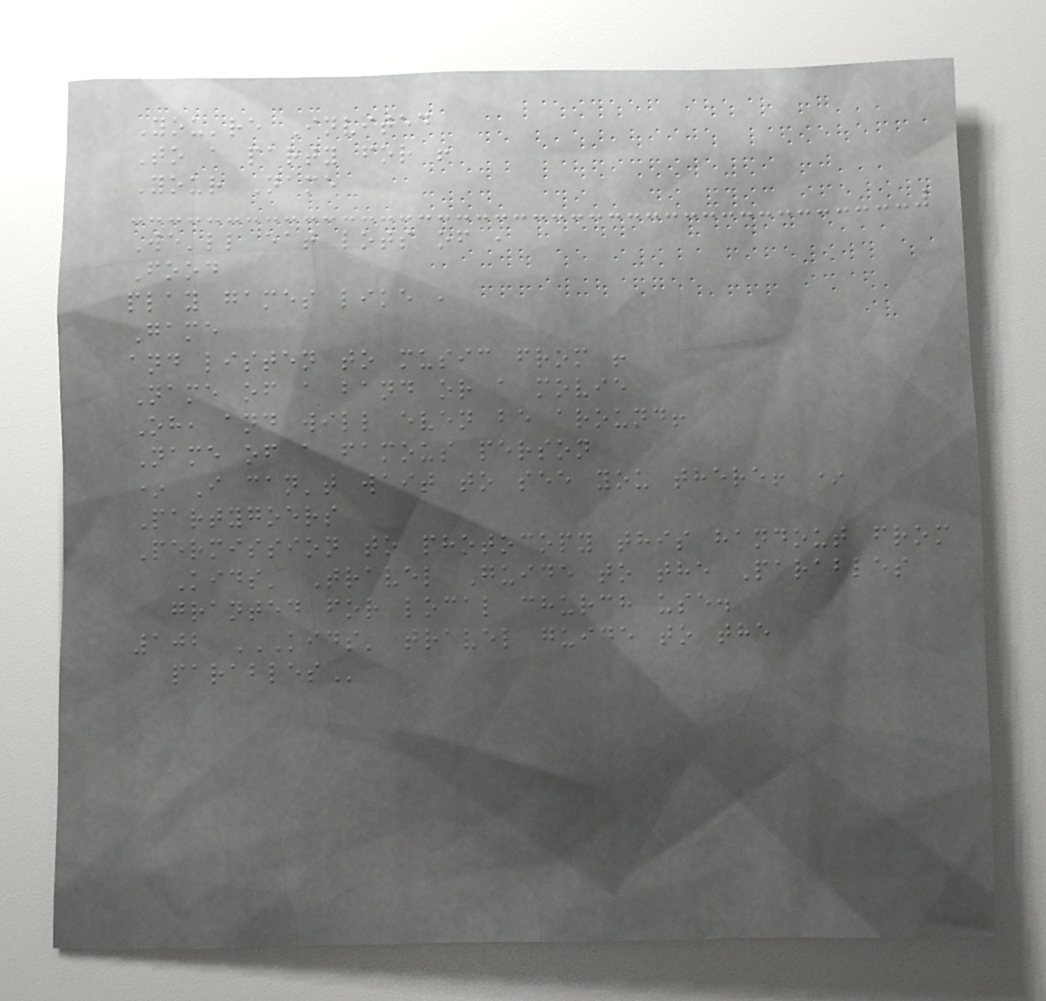You're Invited
To a party for !
Your Name
We'll eat lots of ,
Food
play games like ,
Game
and listen to music from !
Name of a band or a movie
Oh, and will even be around!
Name of a famous person
* I can't wait to see you there! *
Partygoers
Permission to photocopy this handout from
Kids' Travel Guide to the Parables
granted for local church use.
102 KIDS' TRAVEL GUIDE TO THE
PARABLES
